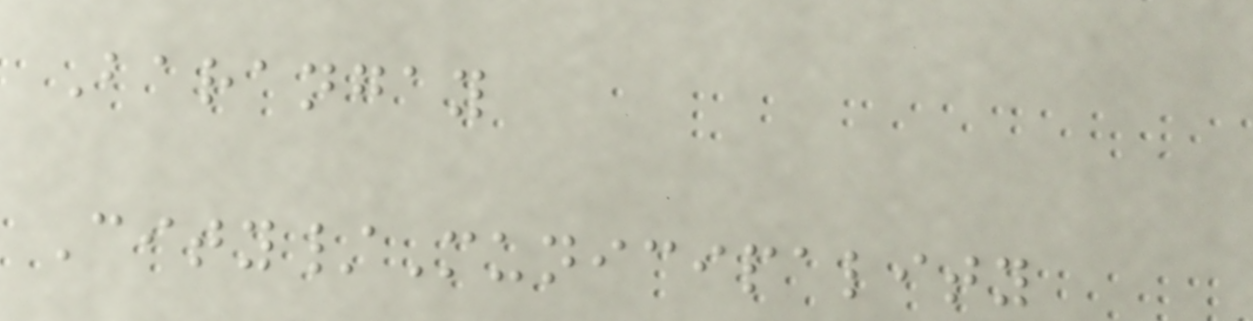Barangay
City/Municipality
